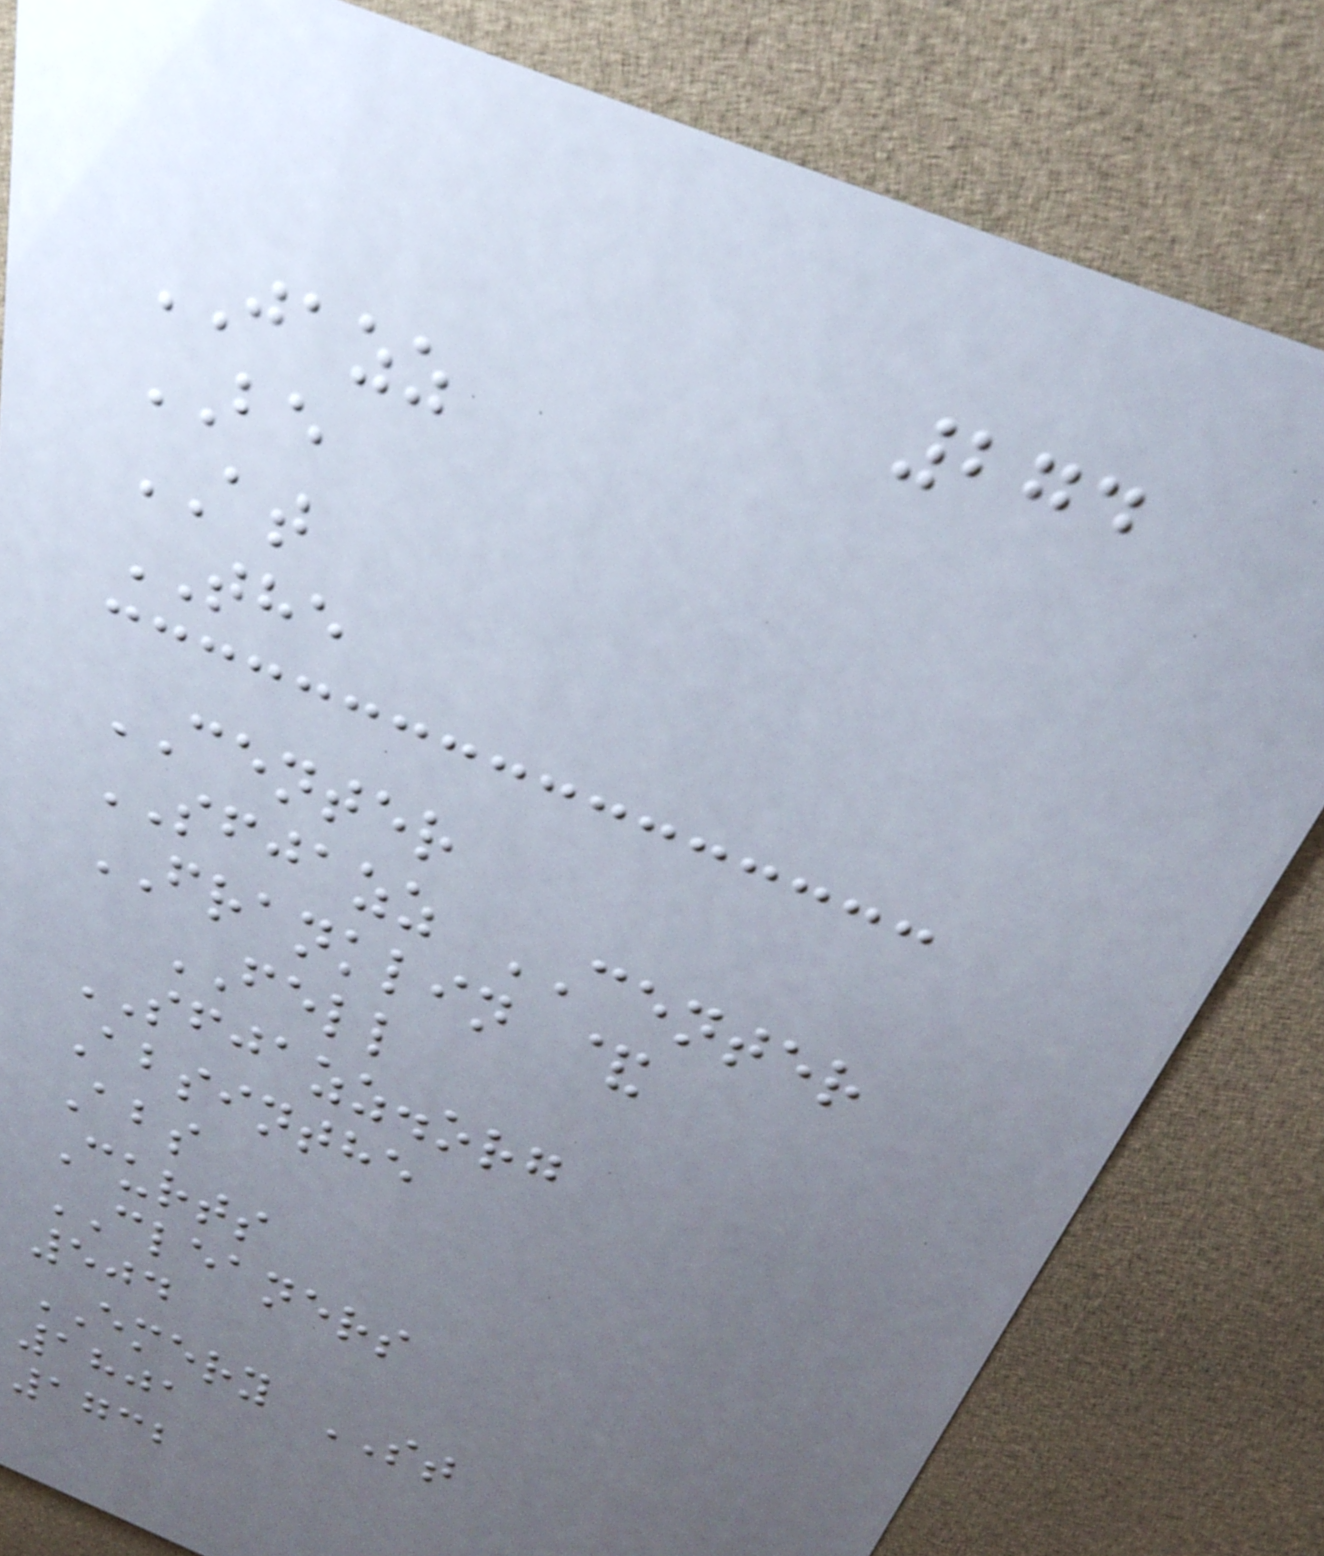274
JAZZ
BE
AT
THE
CENTER
SFJAZZ CENTER
FRANKLIN &
FELL
SFJAZZ.org
Absinthe
Abs
Curts
CLEANERS
504
EMERY ST
1801
1732
